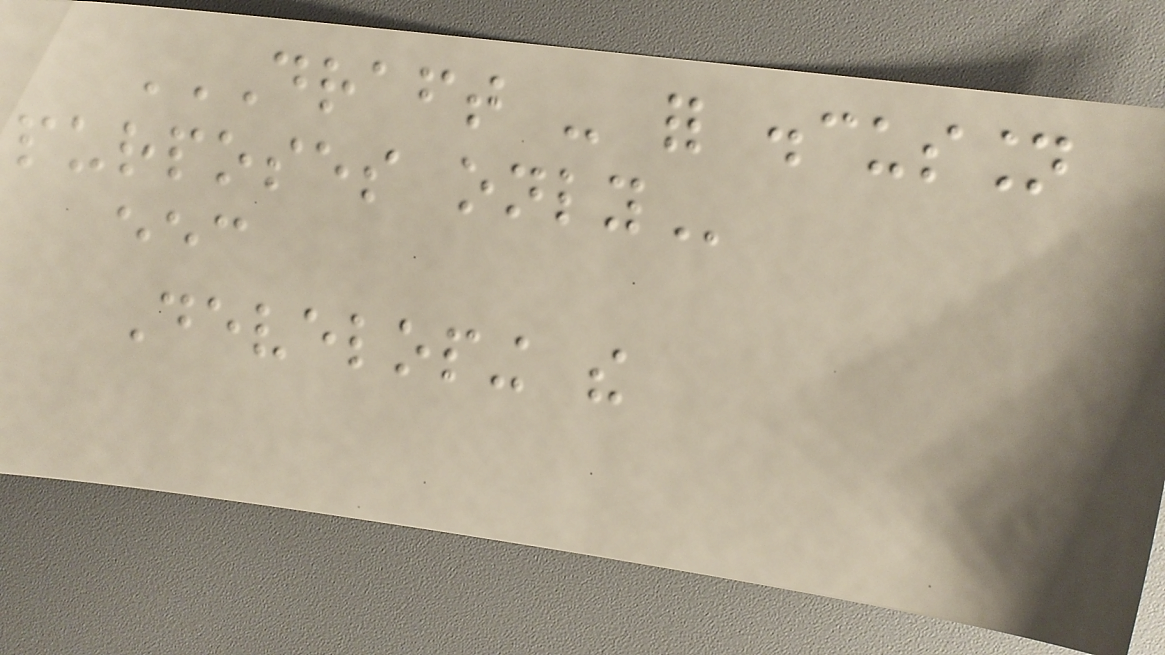DRAFT - FOR DISCUSSION
PURPOSES ONLY
eec
Developing the
